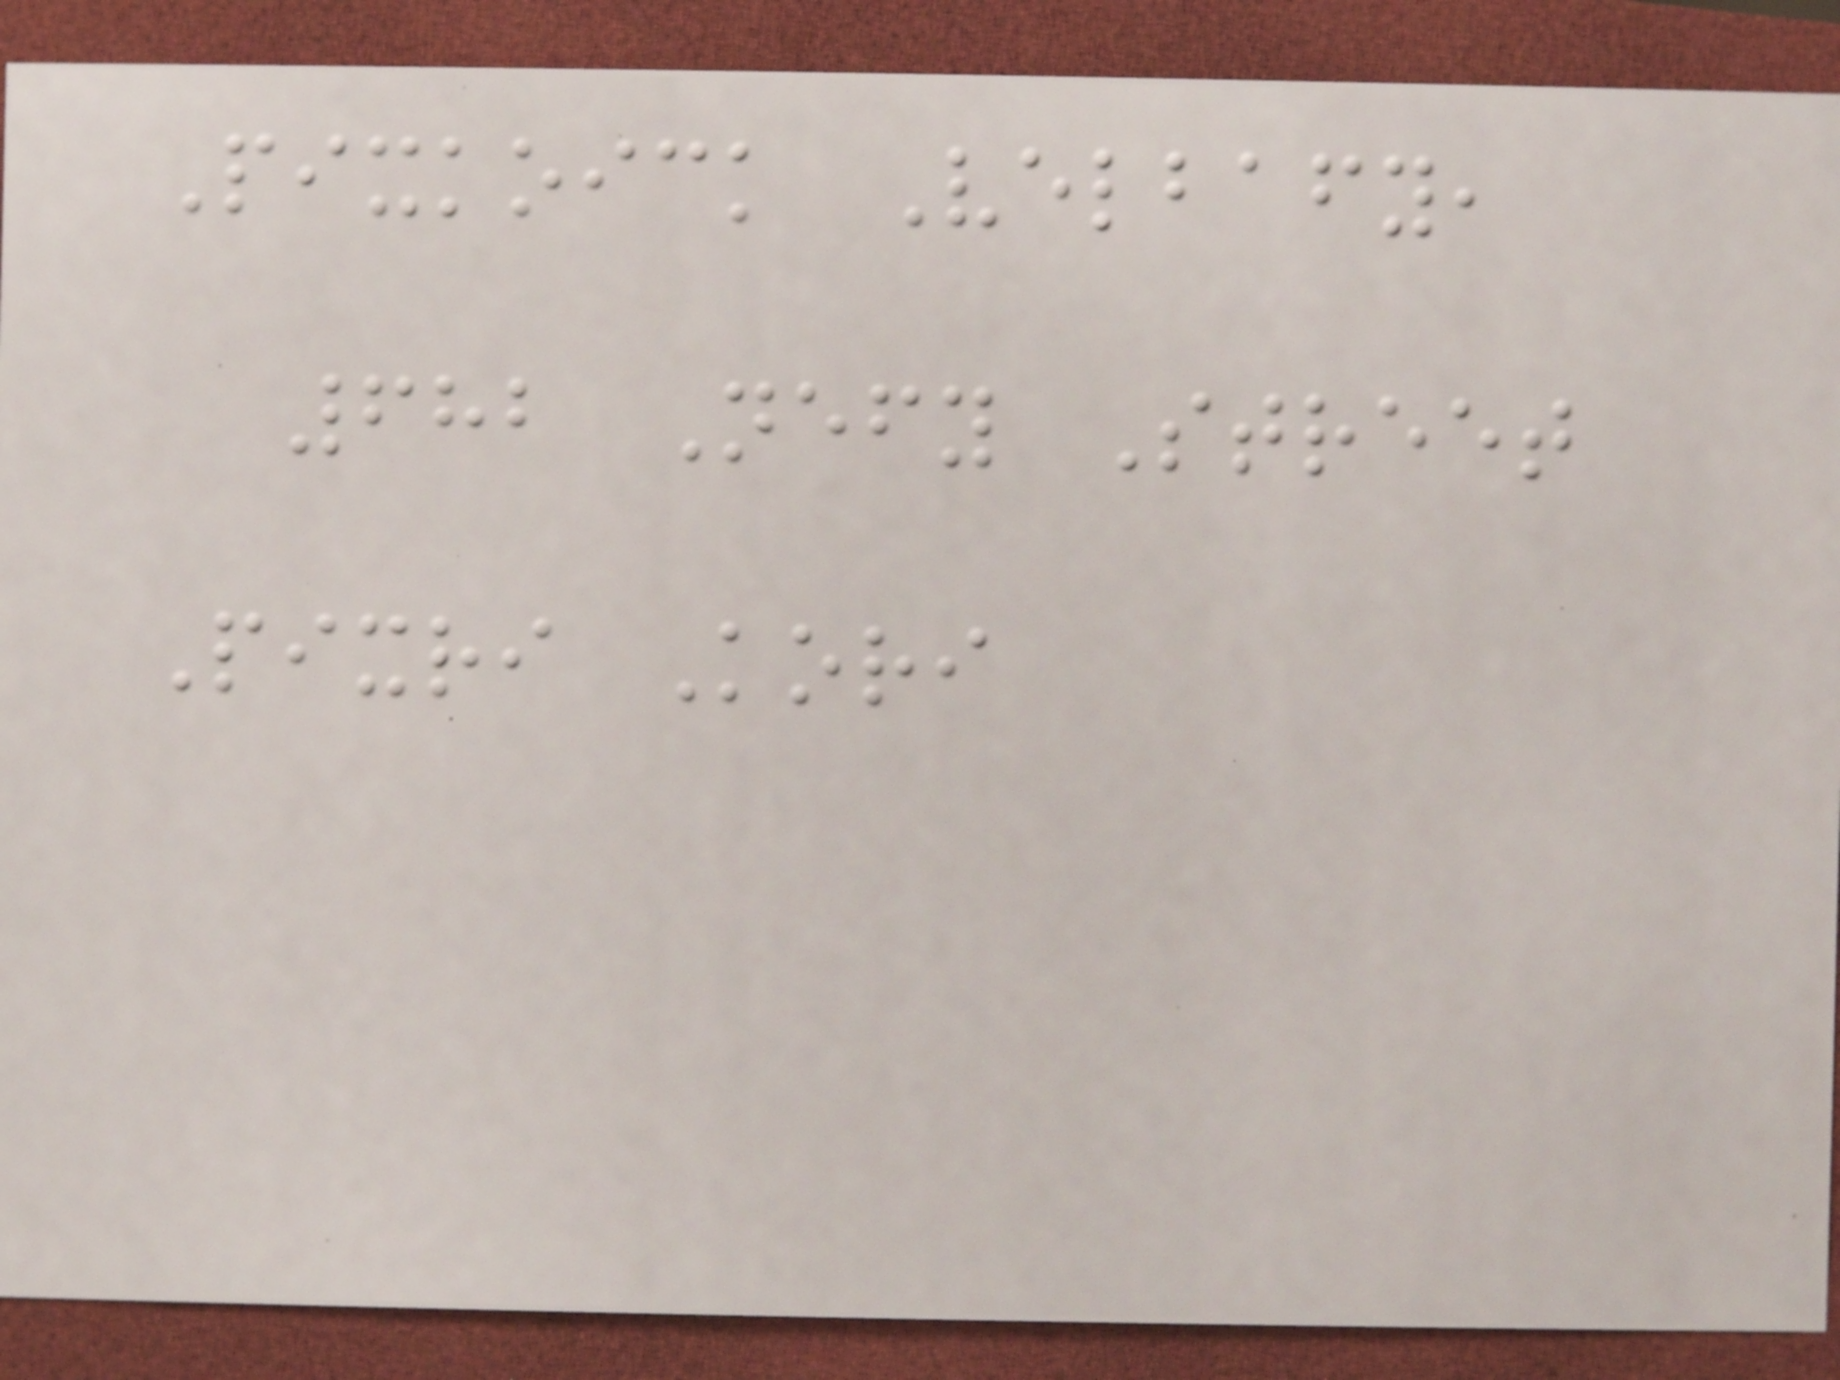Pixkoick Velbafy,
682 Nefy Street
Pixri Kori
